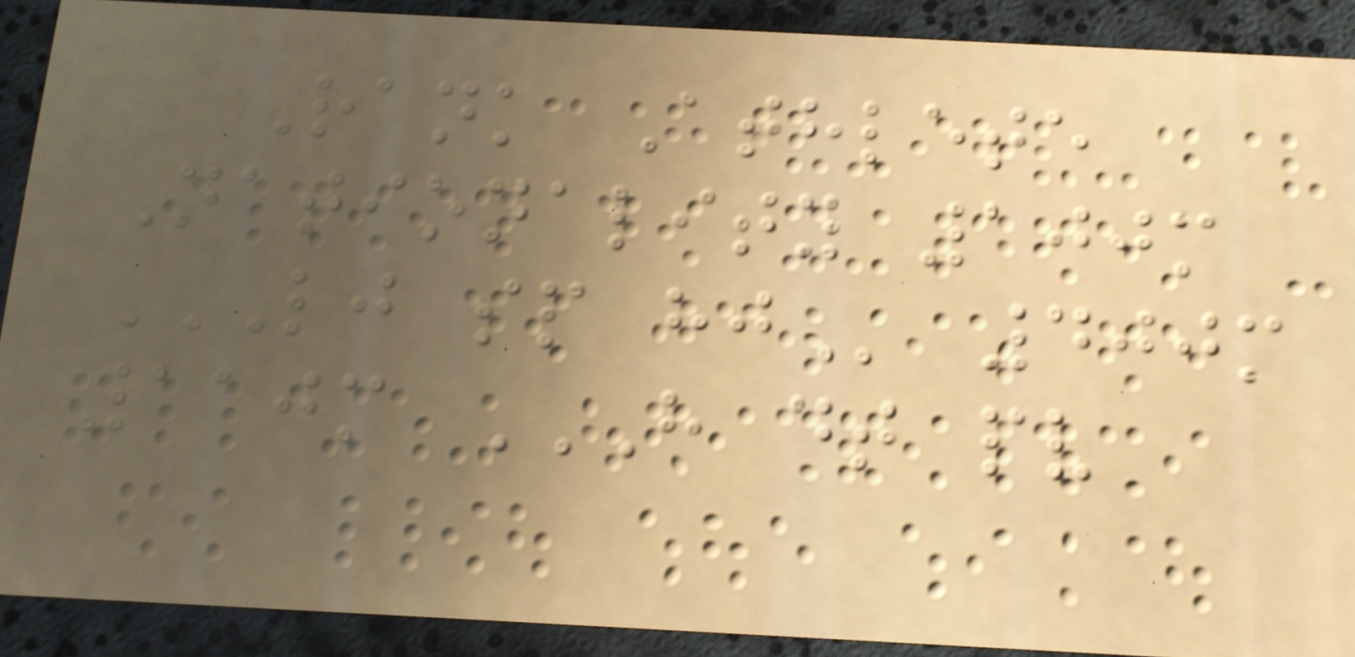Rank Athlete
Nationality 100m
LJ SP HJ 400m
110m H DT PV
